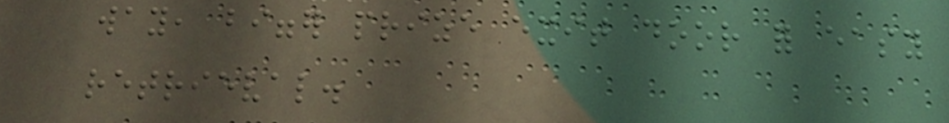way, bigger prize exit door for easy
retrieval.
